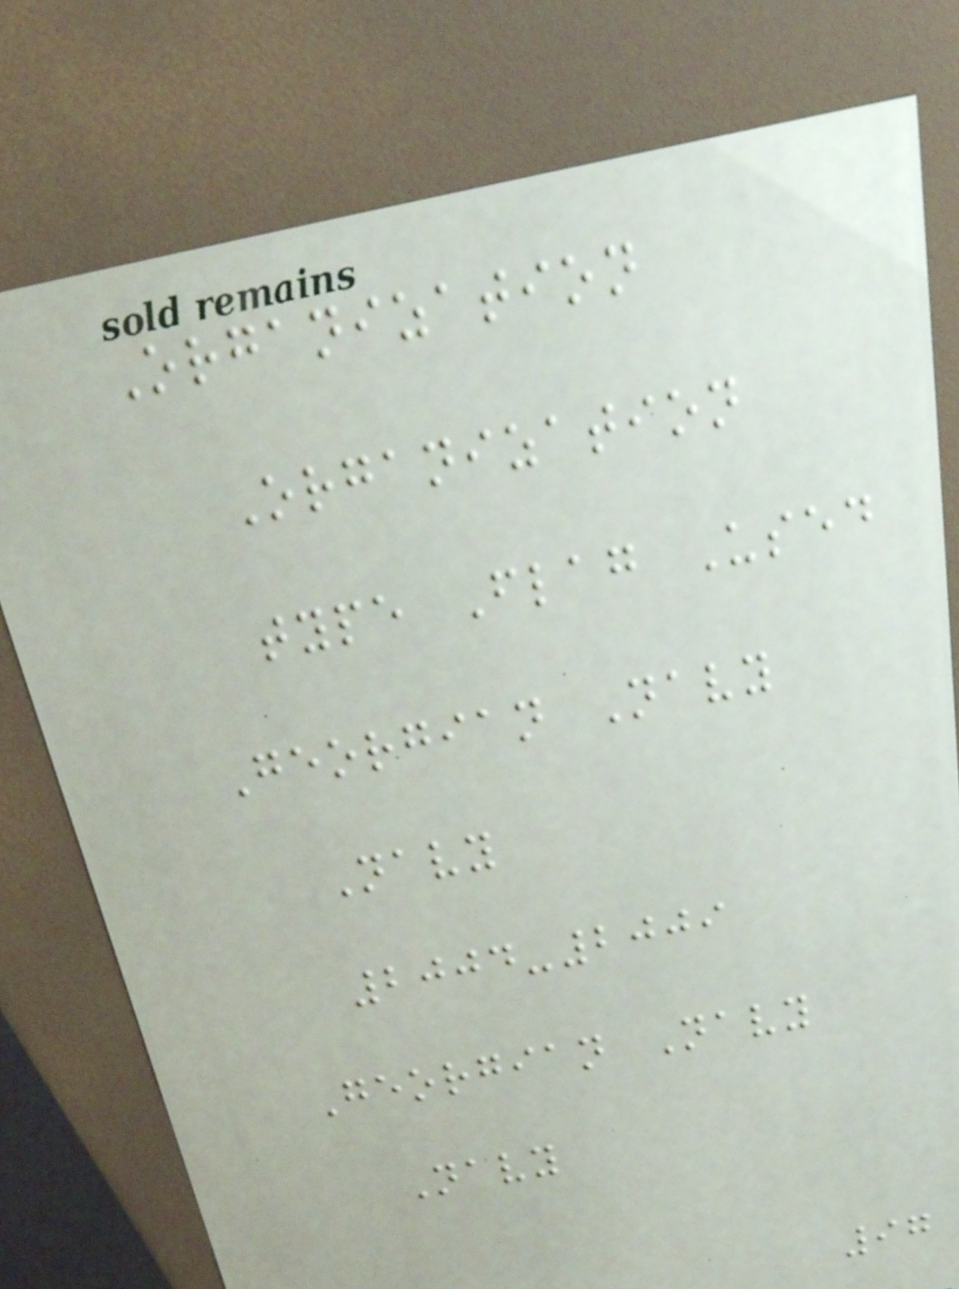Organization
Organization
type Flag Used
Georgian Navy
Navy
2004-2009
Georgian Navy
Navy
97
